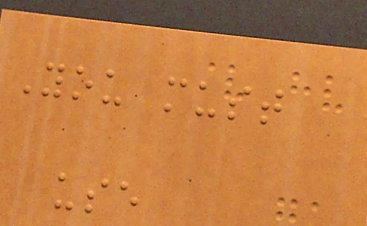You must
use
